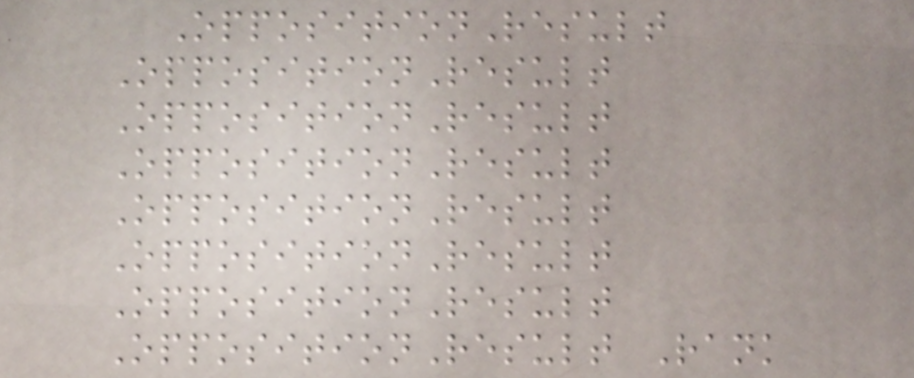OppositionResult
OppositionResult
OppositionResult
OppositionResult
OppositionResult
OppositionResult
OppositionResult
OppositionResult Rank
